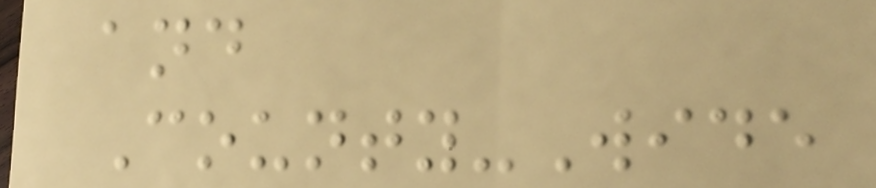and
County-Wide
